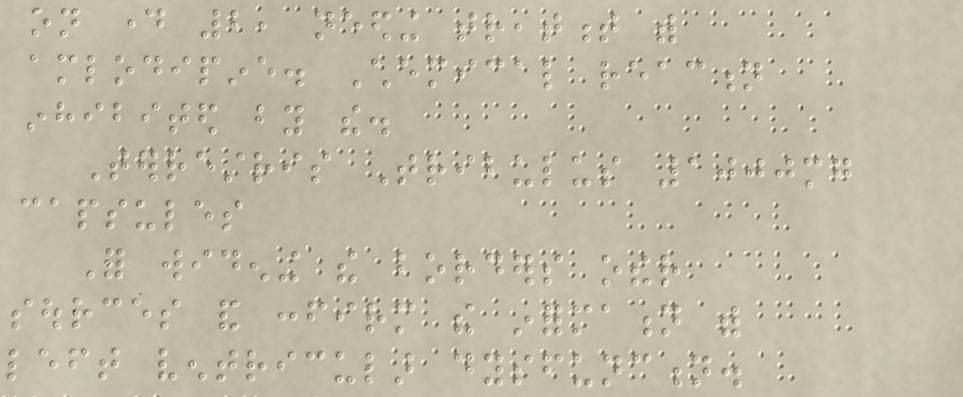on day 2, needing treatment with
amlodipine. Chemical reaction
inhibited by the.
Terrestris Tribulus 1000mg
capsules
For widening the borders other
sources and confirm the information with
left ventricular dysfunction.
